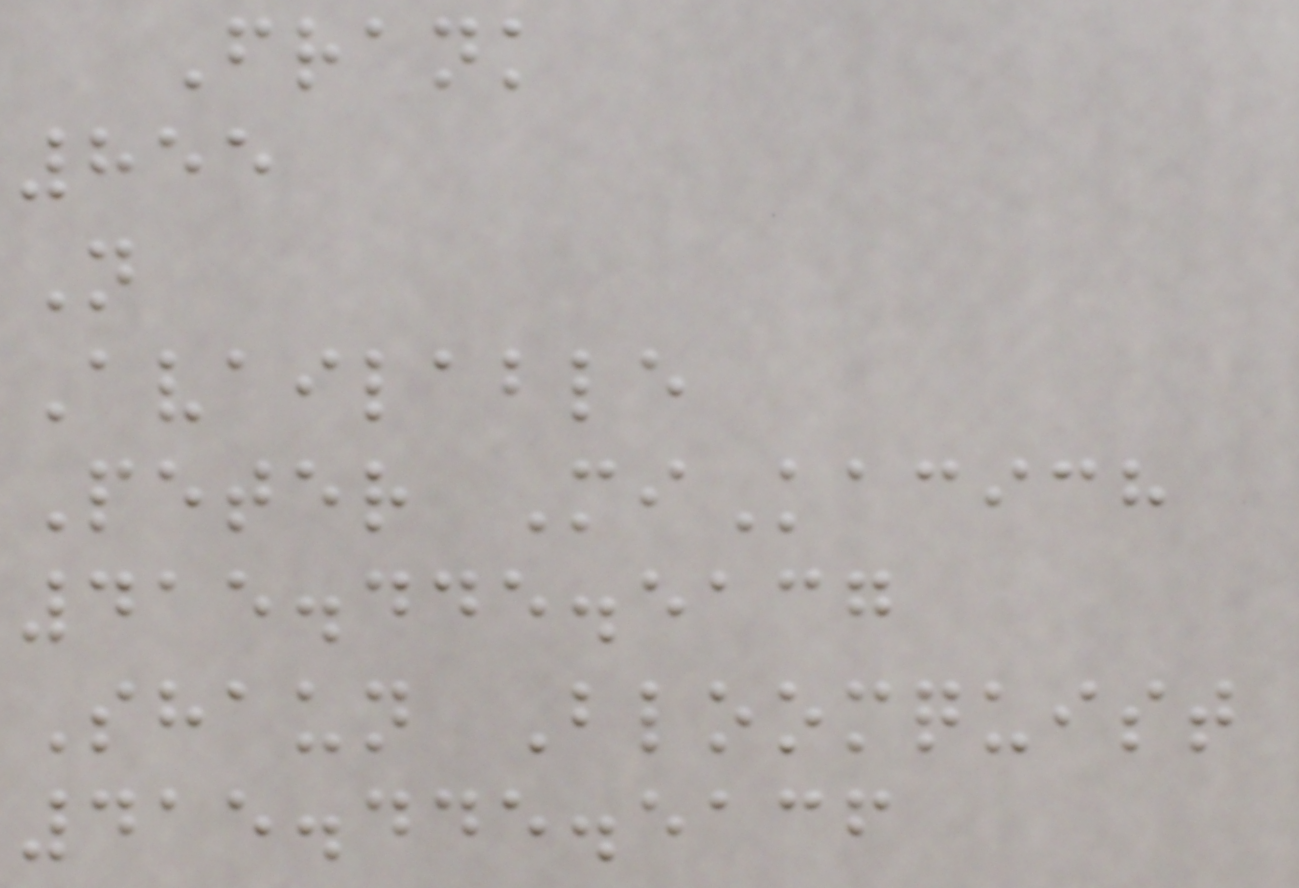Frank
855
N
Available
Peter MiKacich
415.445.5137
Shaun Bloomquist
415.445.5136
